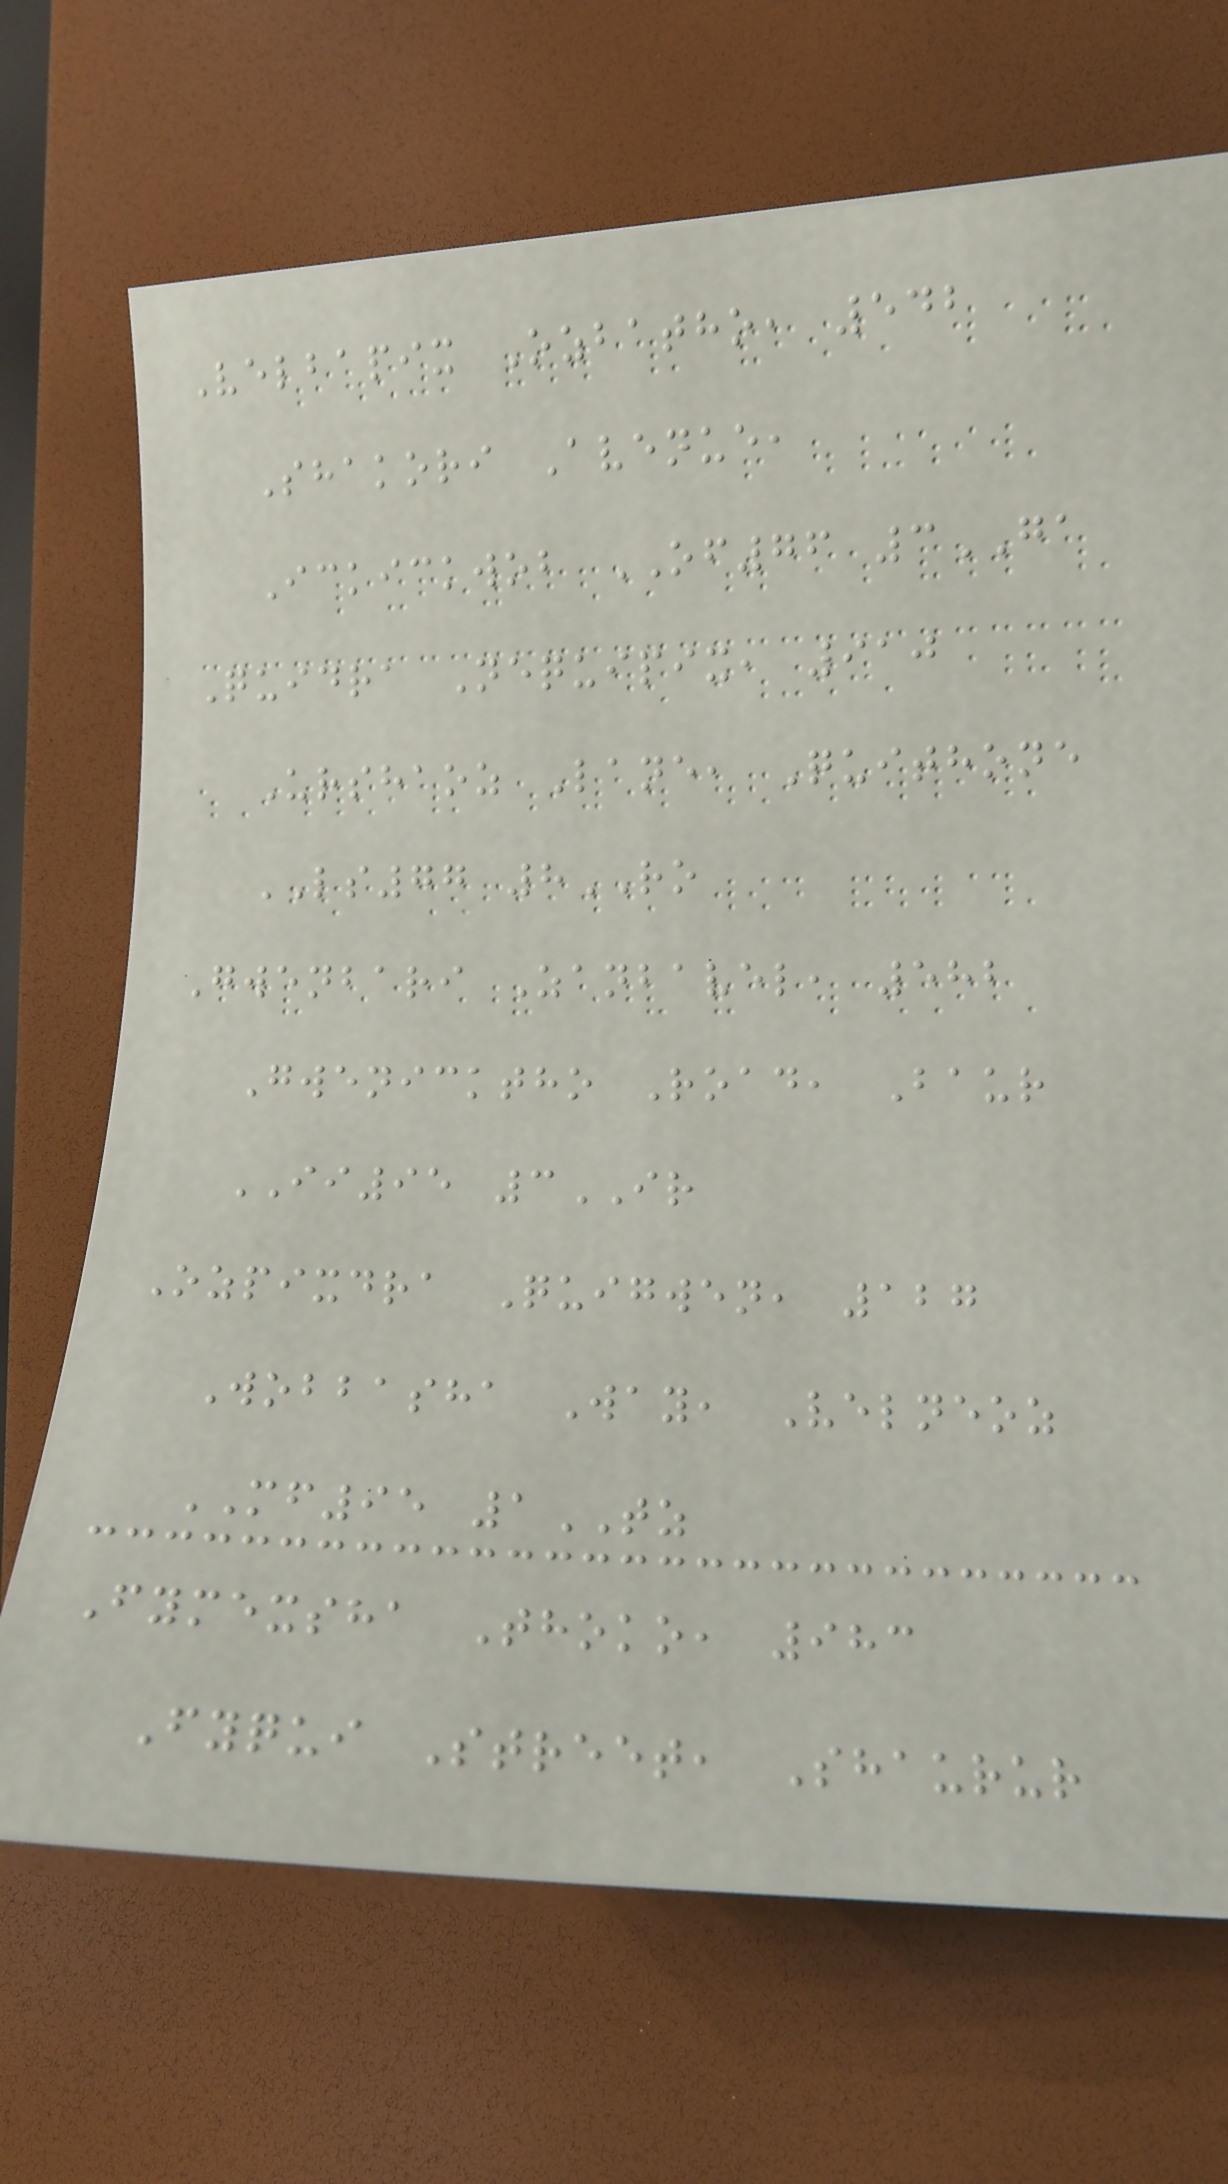Velbapix Ozbatho, 542
Shakori Avenue,
Ickickwob OF76 3GA
Quidra Nequipix, 910
Urshaoz Lane, Quithone
LS77 8RO
Gwenbari Zanbavel, 582
Gwenicktho Road, Baur
II95 3IR
Ozpixdra Quigwen, 127
Wobbasha Way, Velneoz
MF95 1TZ
Fymexsha Thoko, 983
Fyqui Street, Shaurur
